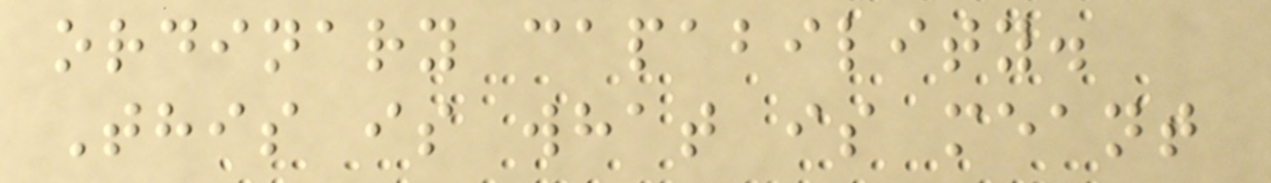ordinary capability.
This is what is meant
